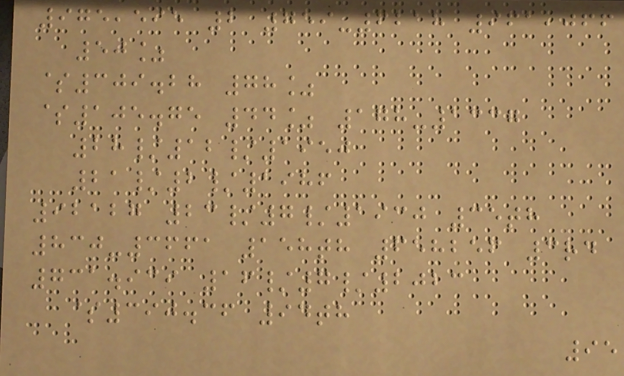975,595 2 759-6218 961,066
50%
$309.28 78%
$105.75 44% 178-1337
28/12/1950
21/2/1986
92127 23/7/1930 35th
830-3661 158th 658256 3rd
731.939 16/7/2023
$390.36 94th
95
